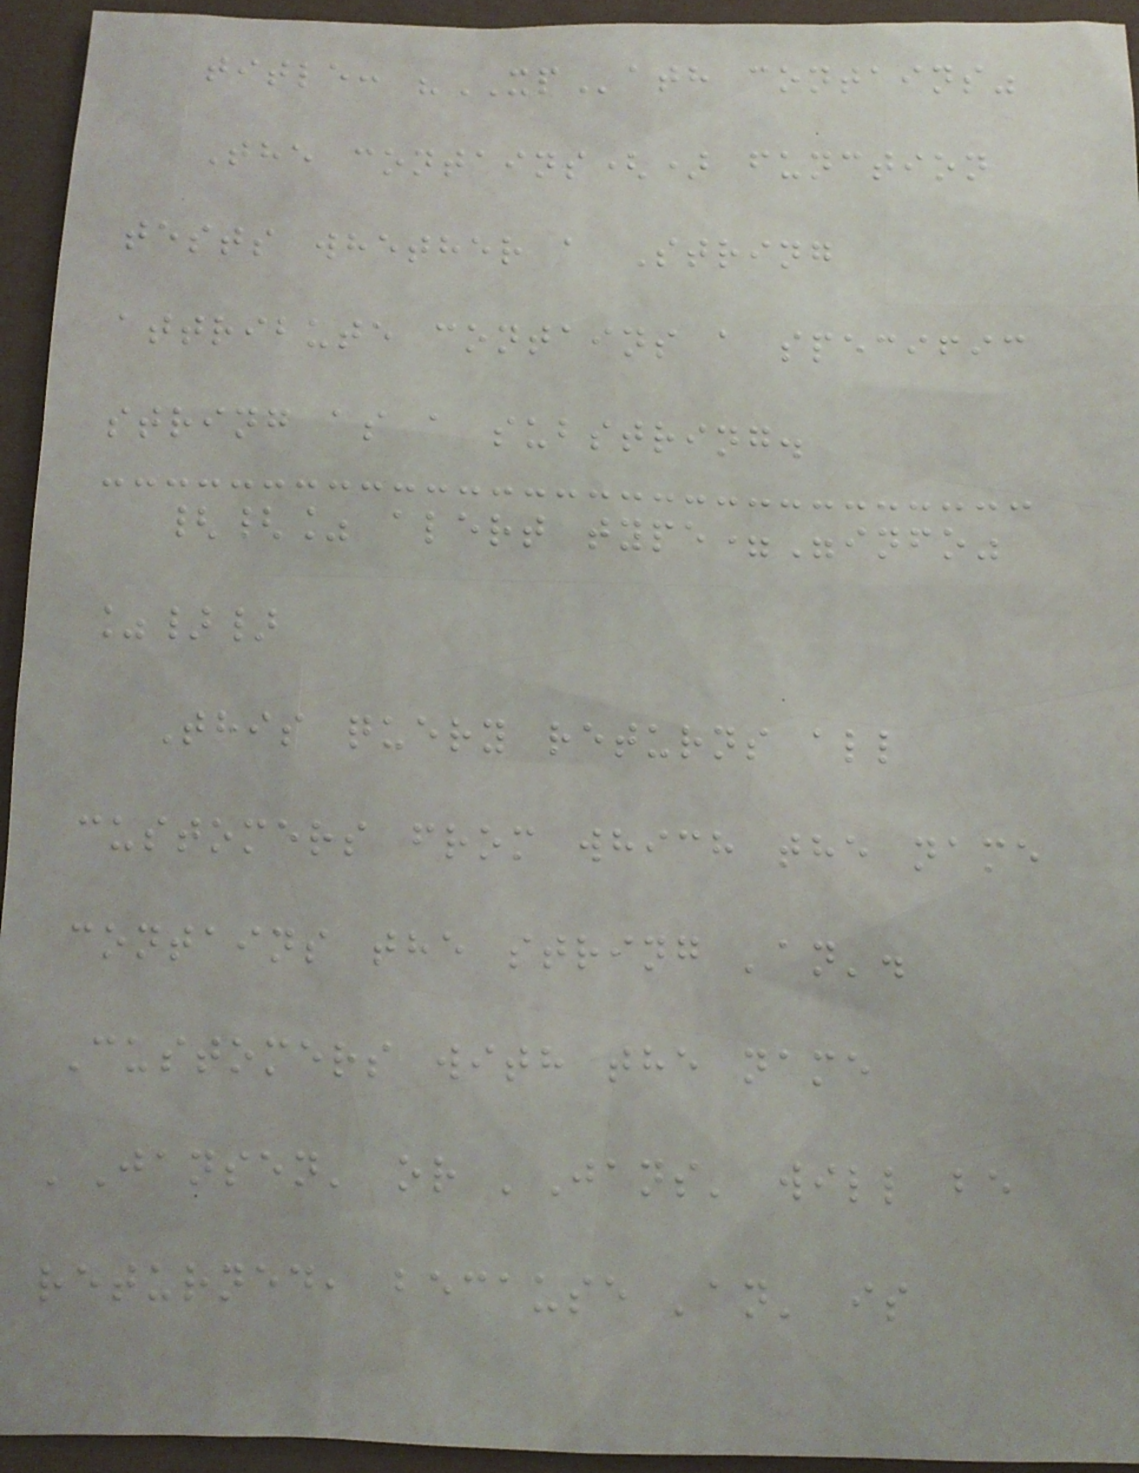title: "XPath contains"
The contains() function
tests whether a String
attribute contains a specific
string as a substring.
{{% alert type="info"
%}}
This query returns all
customers from which the name
contains the string 'an'.
Customers with the name
'Jansen' or 'Jans' will be
returned, because 'an' is
